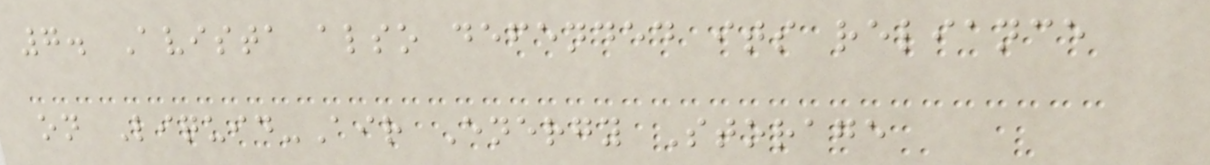7. Avista also defended its reliance
on Liquid-Air Energy Storage
